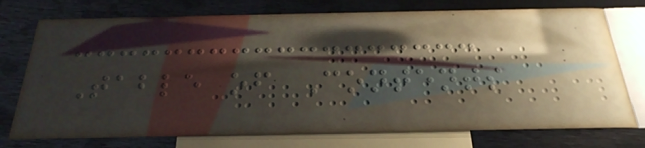Table of Contents
